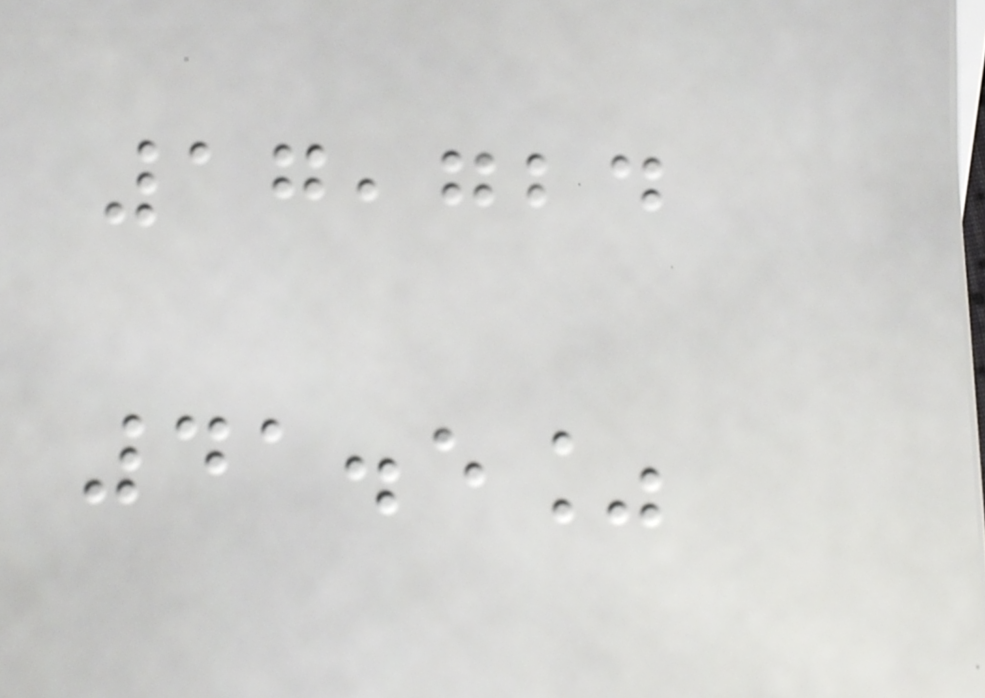17,724
41.5%
